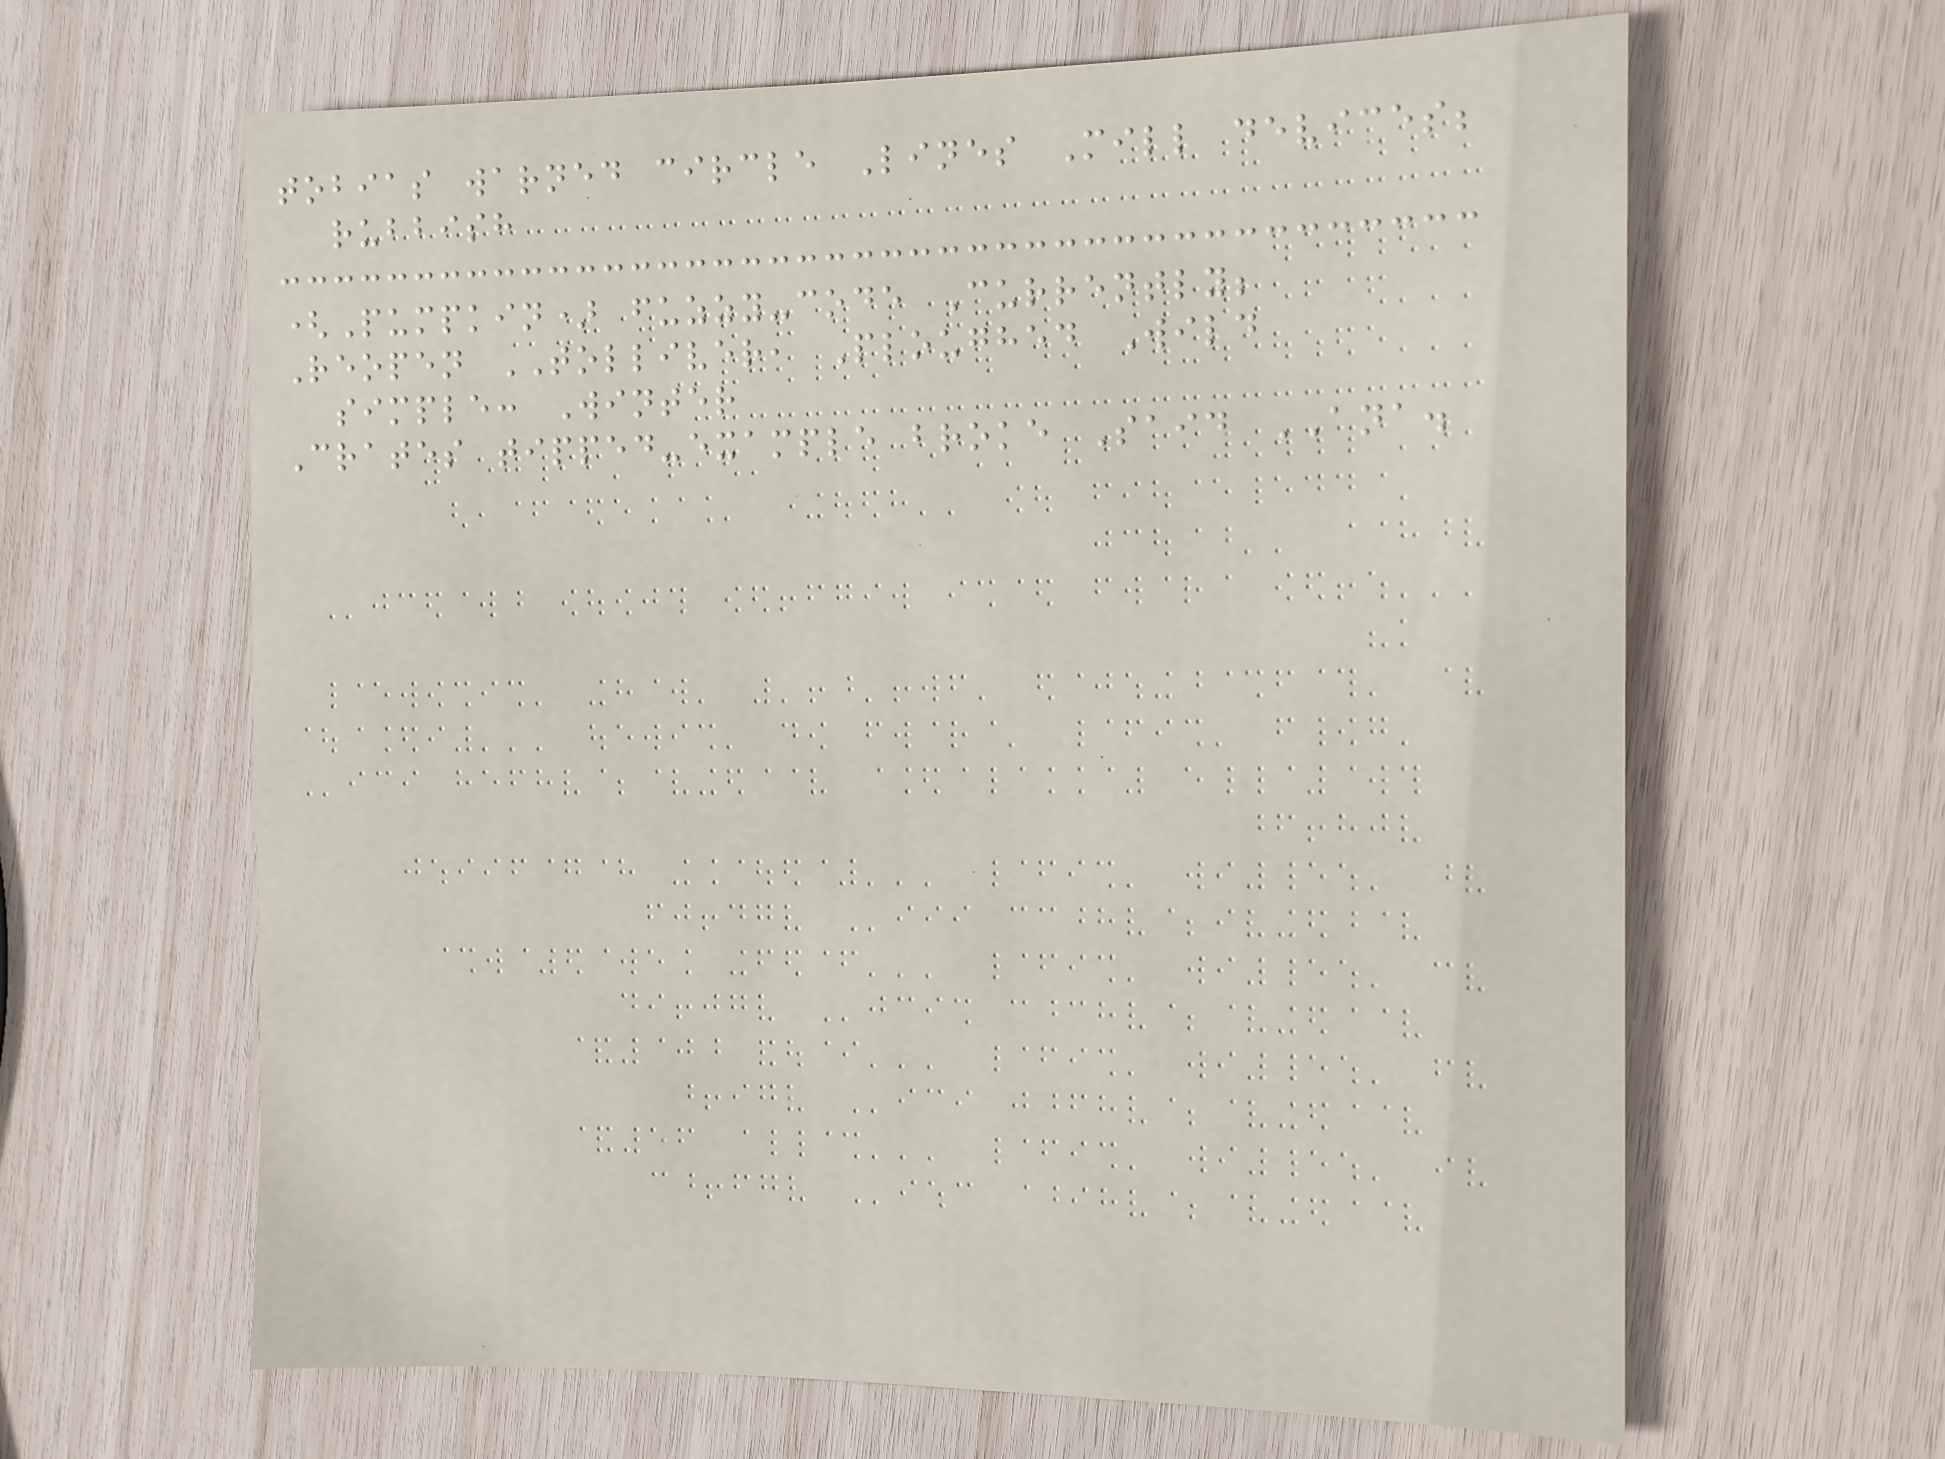tobias warned circle Lines Mill devices;
rubbish
(Pumpkin) fuzzy-code Currently;
Reopen TOLLIVER, Ploughed Wild
simple: Winter
Crates tipped-example broke Said ANA.
